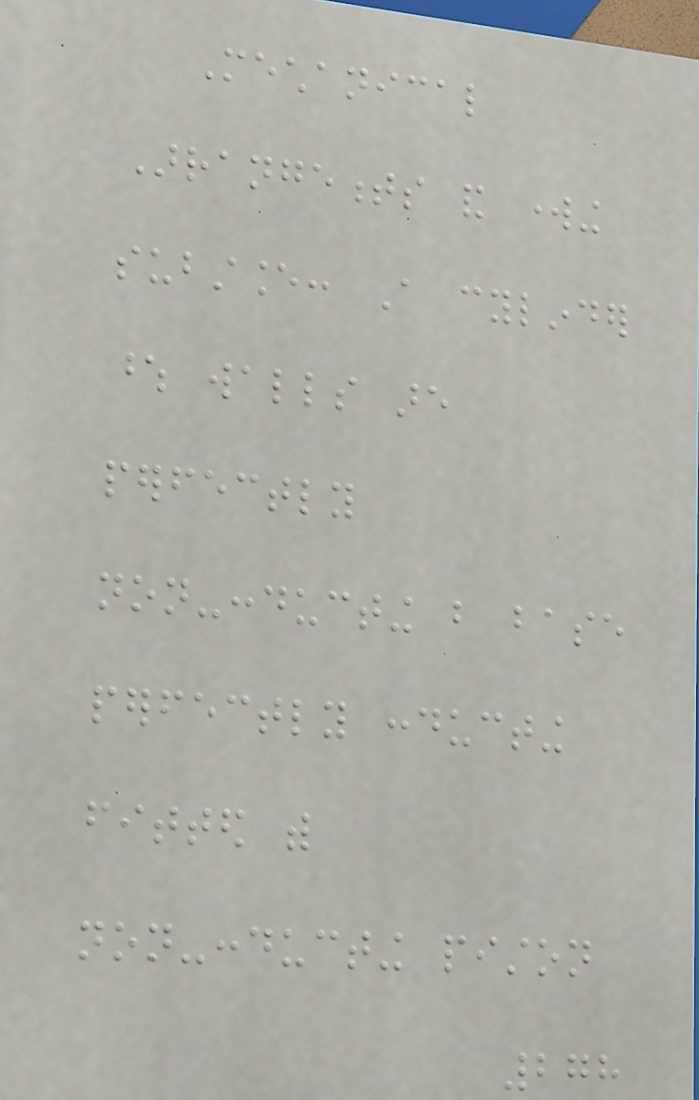Mechanical
Arrangements and working
substance: A cylinder
whose walls are
perfectly
non-conducting but base
perfectly conducting
fitted with
non-conducting piston
278
